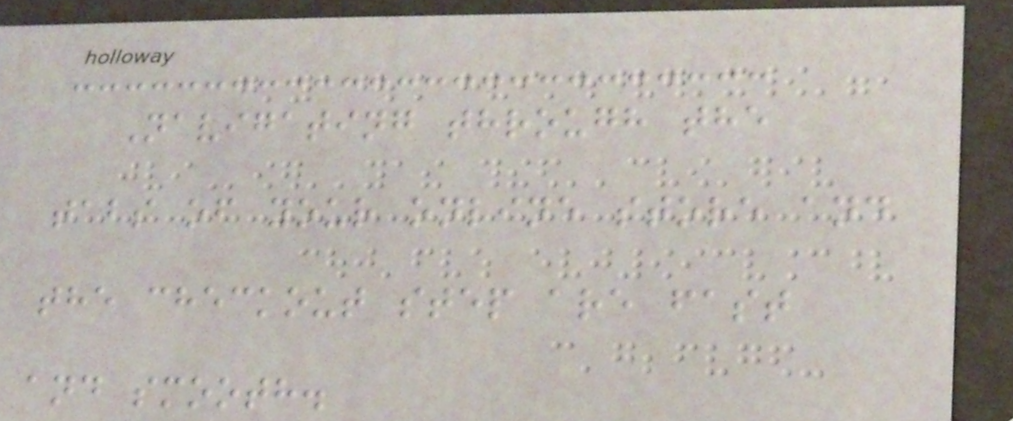Navigating through the
tabs of your online store and
the checkout step are fast
and smooth.
